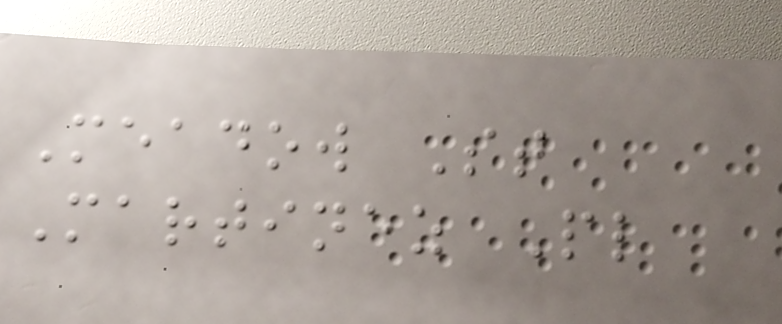Meadow St
Martinez Pl
